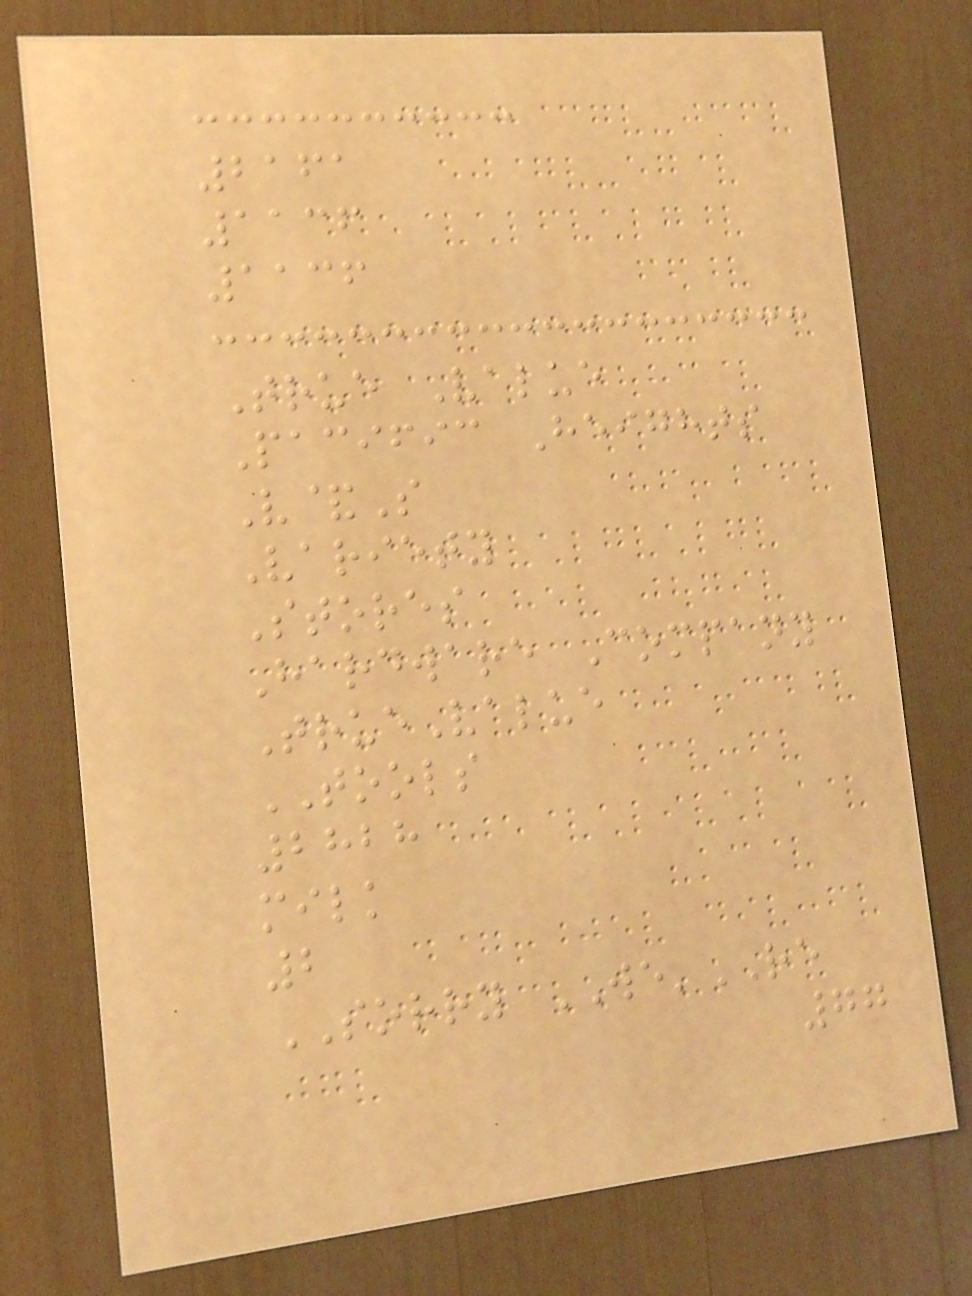2161
1136
1136
True Value
Pacific Heights
V&S
Variety
Stores
Hardware Company
TrueValue
TOOLS
2828
milk
2
SORRY WE'RE
77
